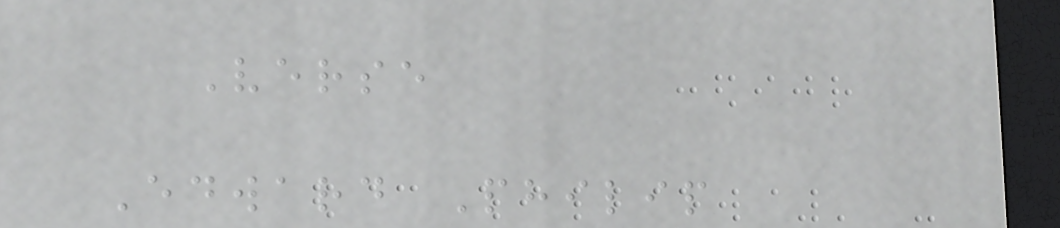Verse
Edward Philip
